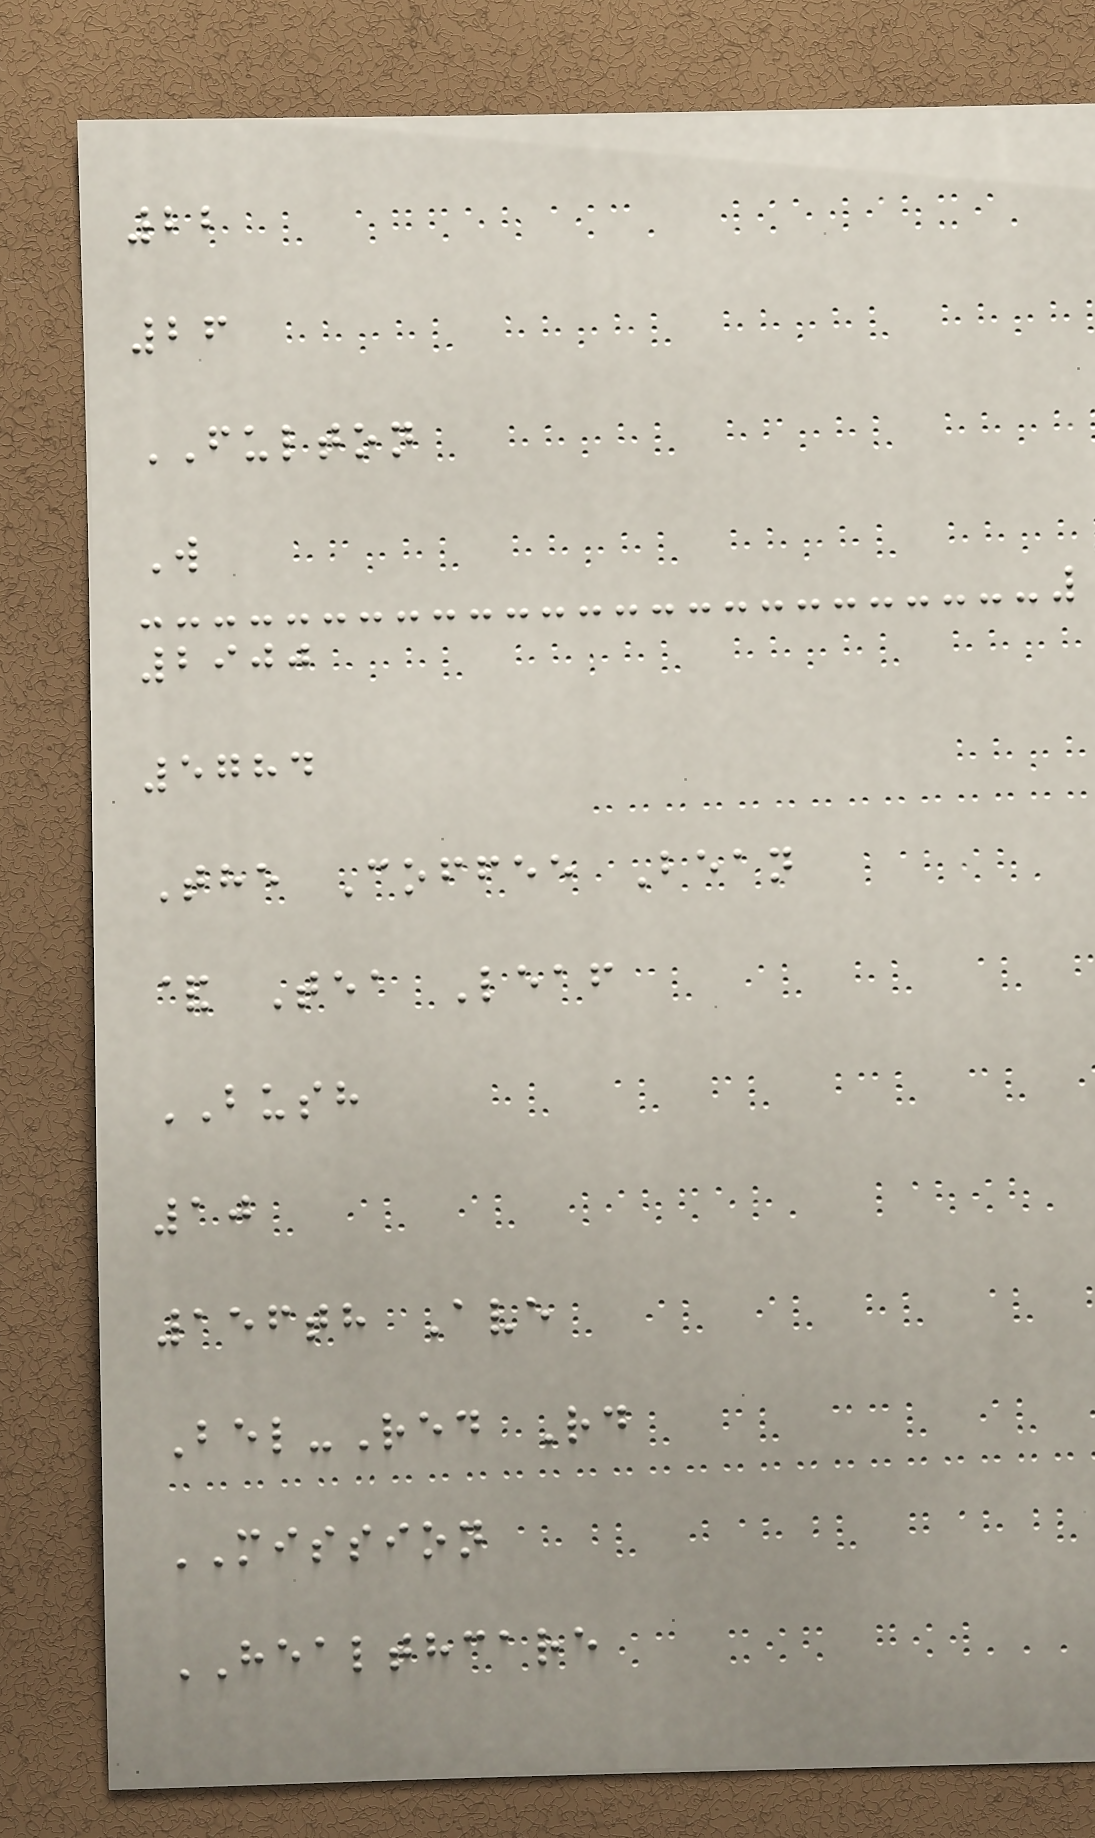22
26
FULTON
W
2900
5784
The Coffee Bean
& Tea Leaf
BUSH
10
156th Ave
Bel-Red Rd
MISSION
HEALTHCARE
